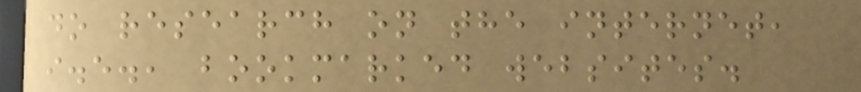do research on the internet,
i.e., bookmarked websites.
